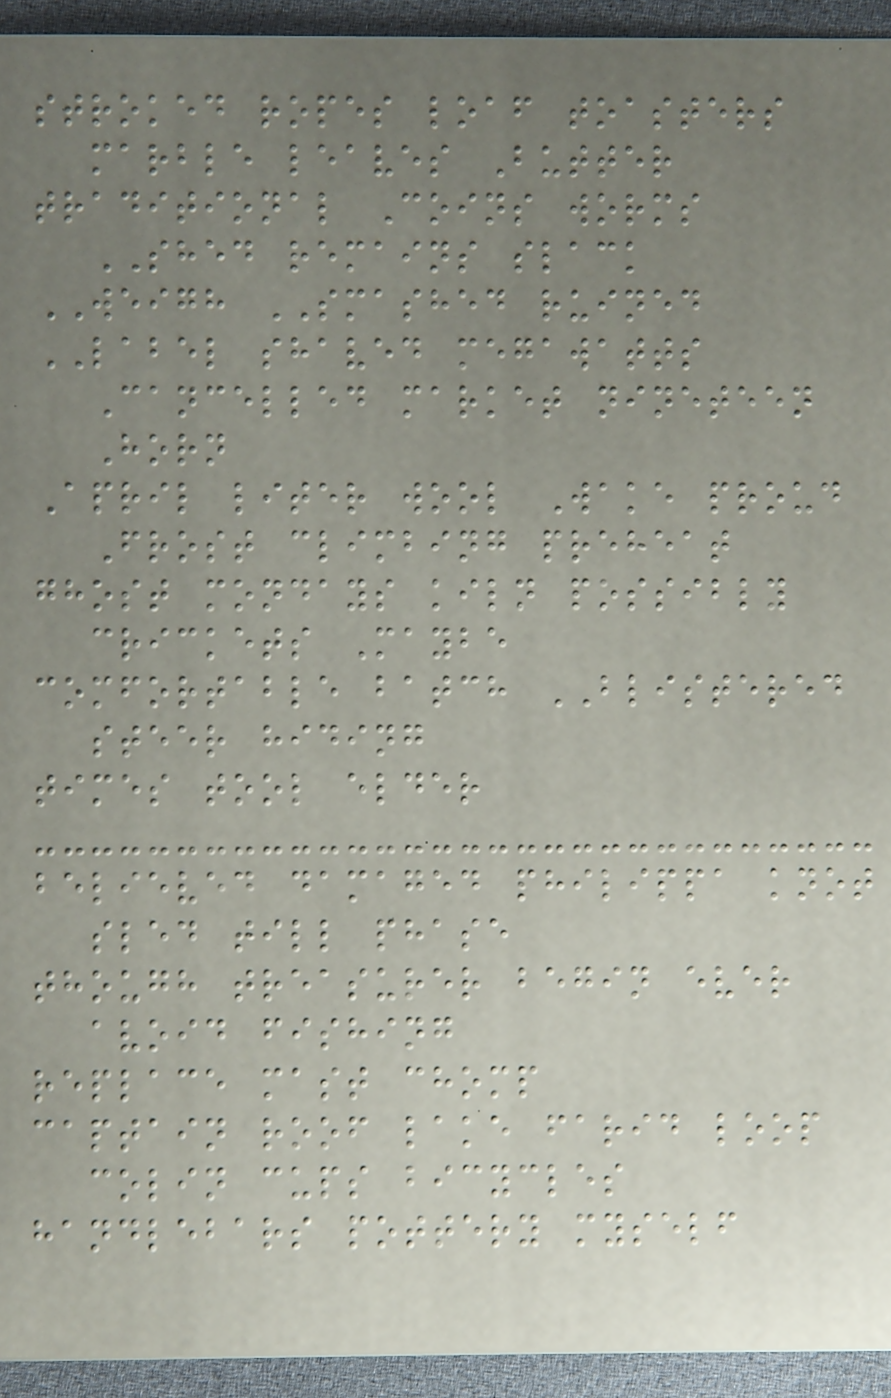stroked ropes loaf toasters
marble leaves Butter
traditional Coins worms
SHED remains slack
WEIGH SMASHED ruined
LABEL shaved megawatts
Cancelled market nineteen
Horn
April liter wool Wake proud
Frost climbing preheat
ghost mondays kiln possibly
crickets Maybe
comfortable batch BLISTERED
steer hiding
times tool elder
believed damaged philippa knot
sled till phase
though treasurer begin ever
avoid fishing
replace mast chomp
captain roof lake farid loop
colin cups bicycles
handlebars pottery myself
